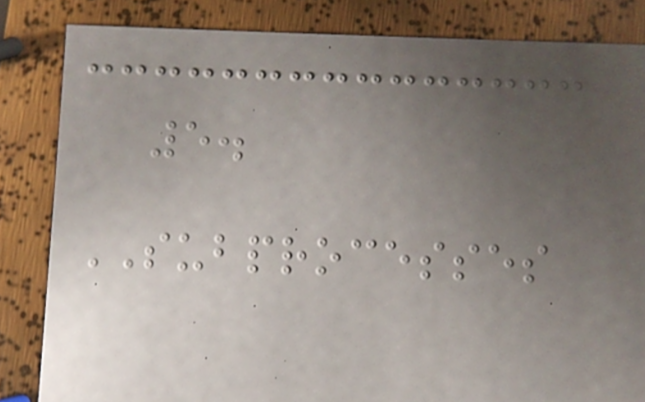5.
SUBPROCESSES
